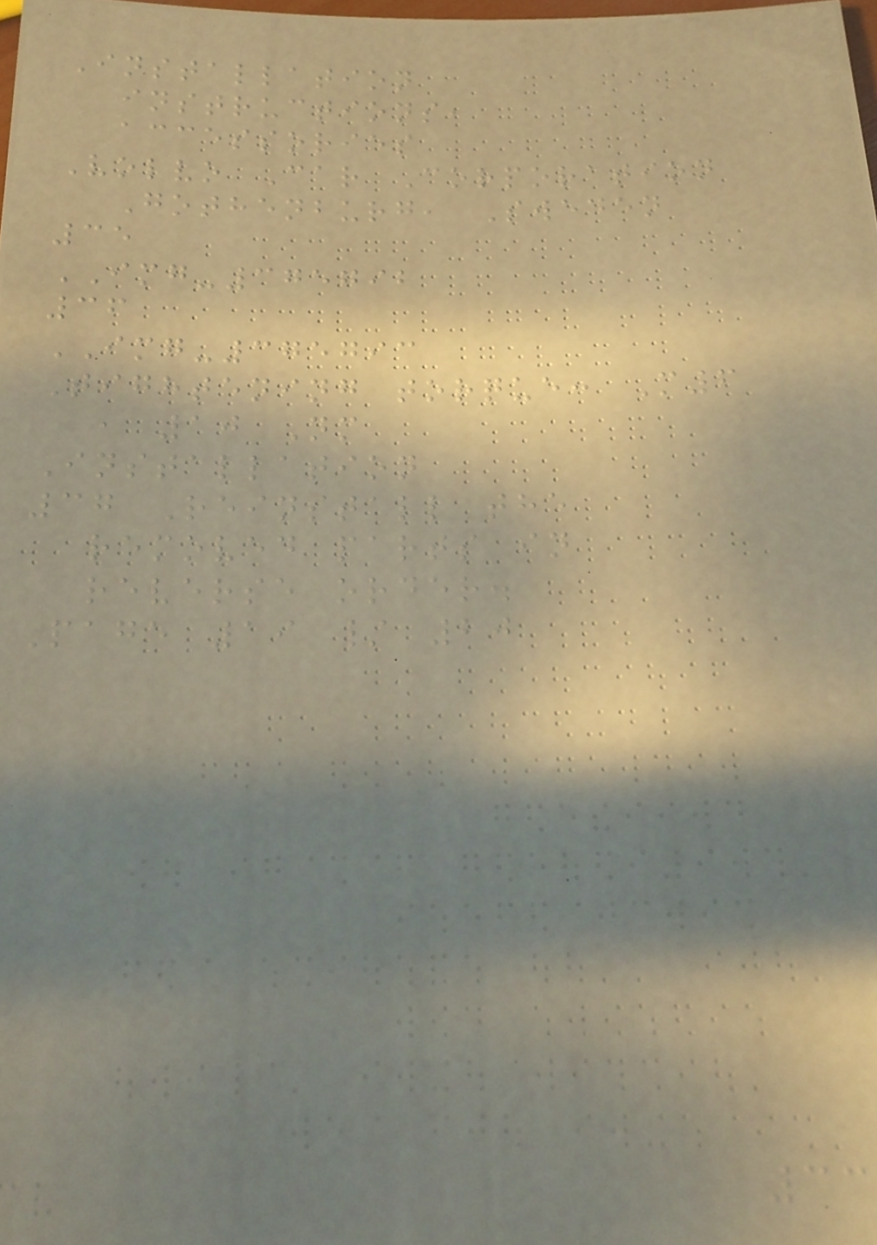Installation
instructions,
accessories
Volvo Car Corporation
Gothenburg, Sweden
35
IMG-375792
36
IMG-375793
Tightening torque: M6
, 10 Nm
Installation
37 Reinstall the
removed parts in
reverse order.
Page 19 / 20
33
